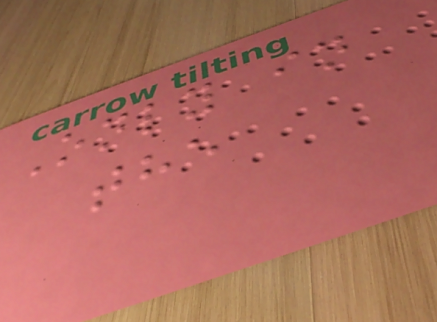Only in
the
